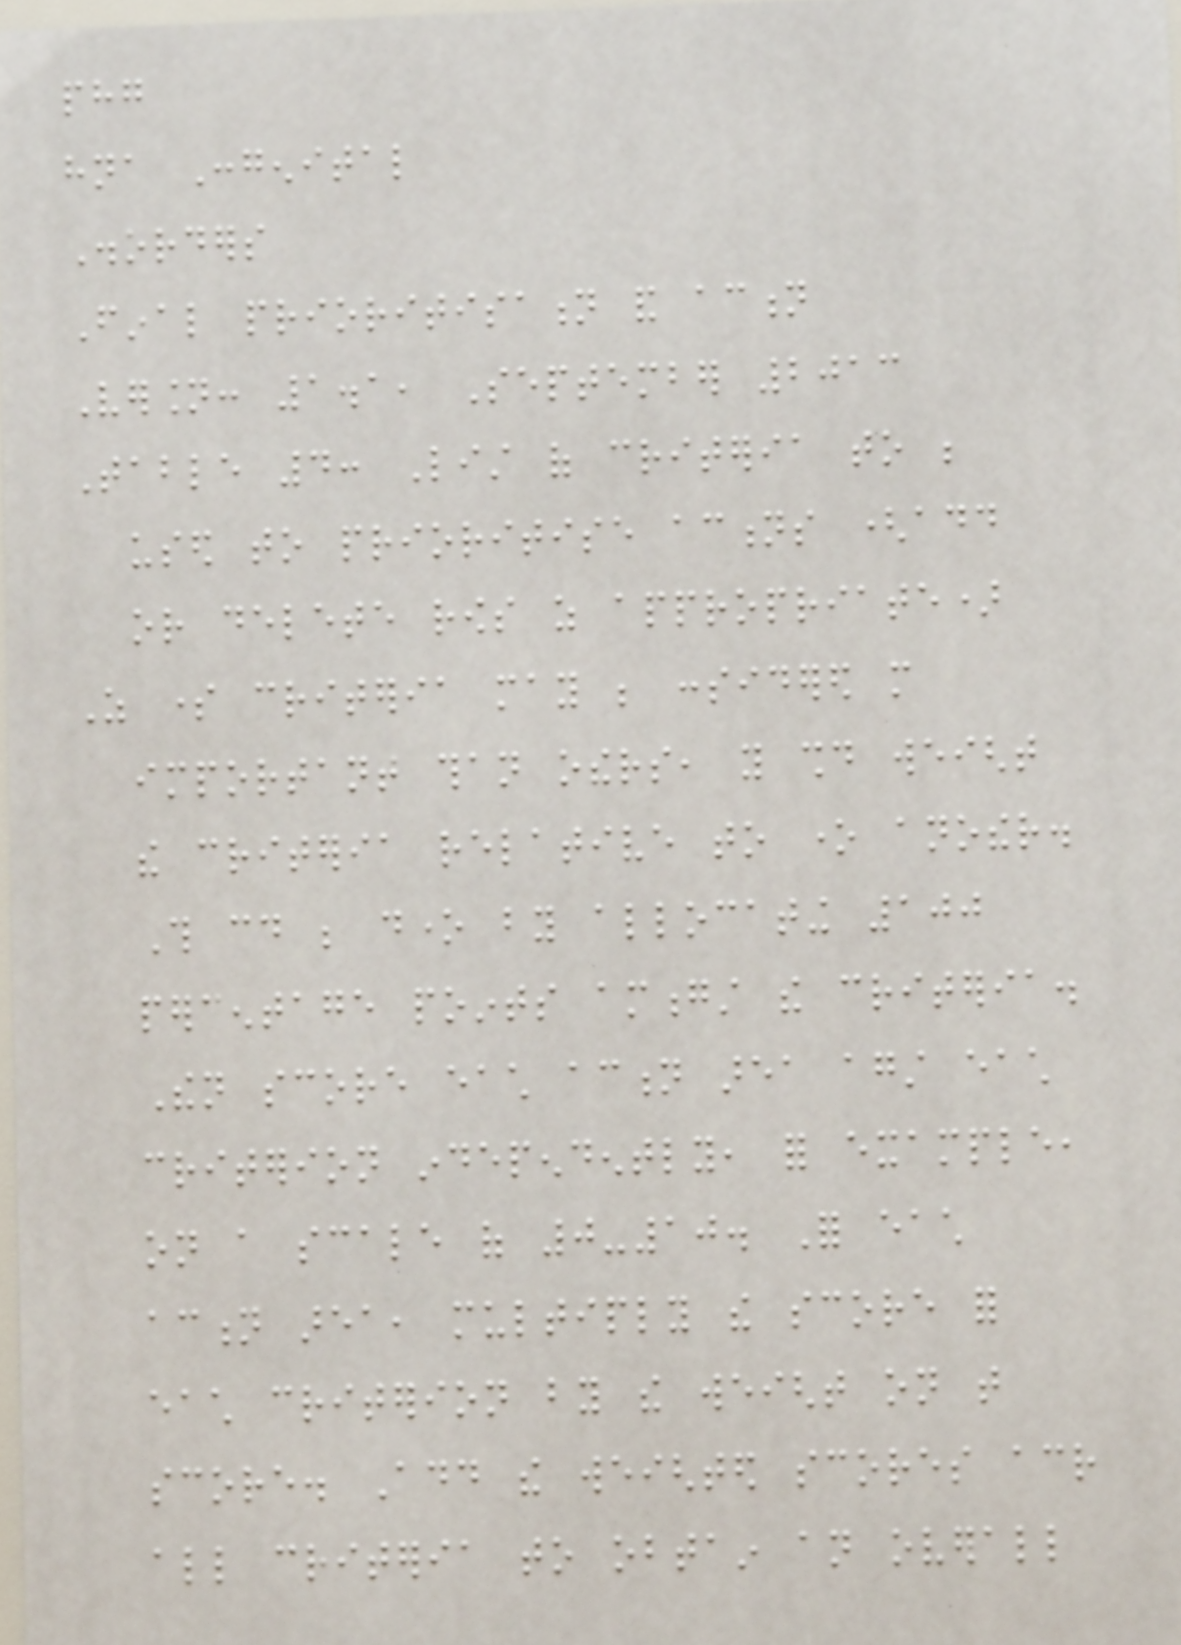phg
hna Congenital
Disorders
Final prioritisation and action
Version: 1.1, September 2013
Table 4: List of criteria to be
used to prioritise actions (add
or delete rows as appropriate)
As some criteria may be considered more
important than others, you should weight
the criteria relative to one another.
This could be done by allocating 100
percentage points amongst the criteria.
Then score each action area against each
criterion independently, for example,
on a scale of 0-10. For each
action area, multiply the score for
each criterion by the weight on that
score. Add the weighted scores across
all criteria to obtain an overall
